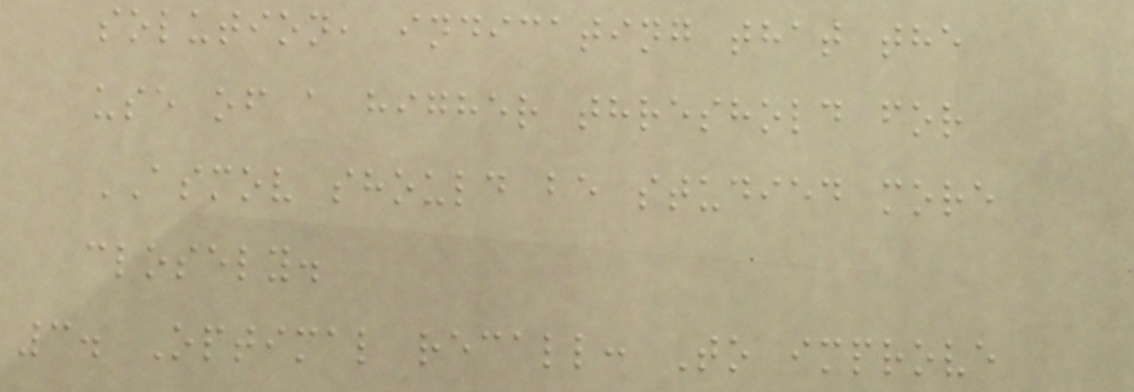solution, indicating that the
use of a higher threshold for
ASMOV should be studied more
closely.
3. Optimal recall: To improve
